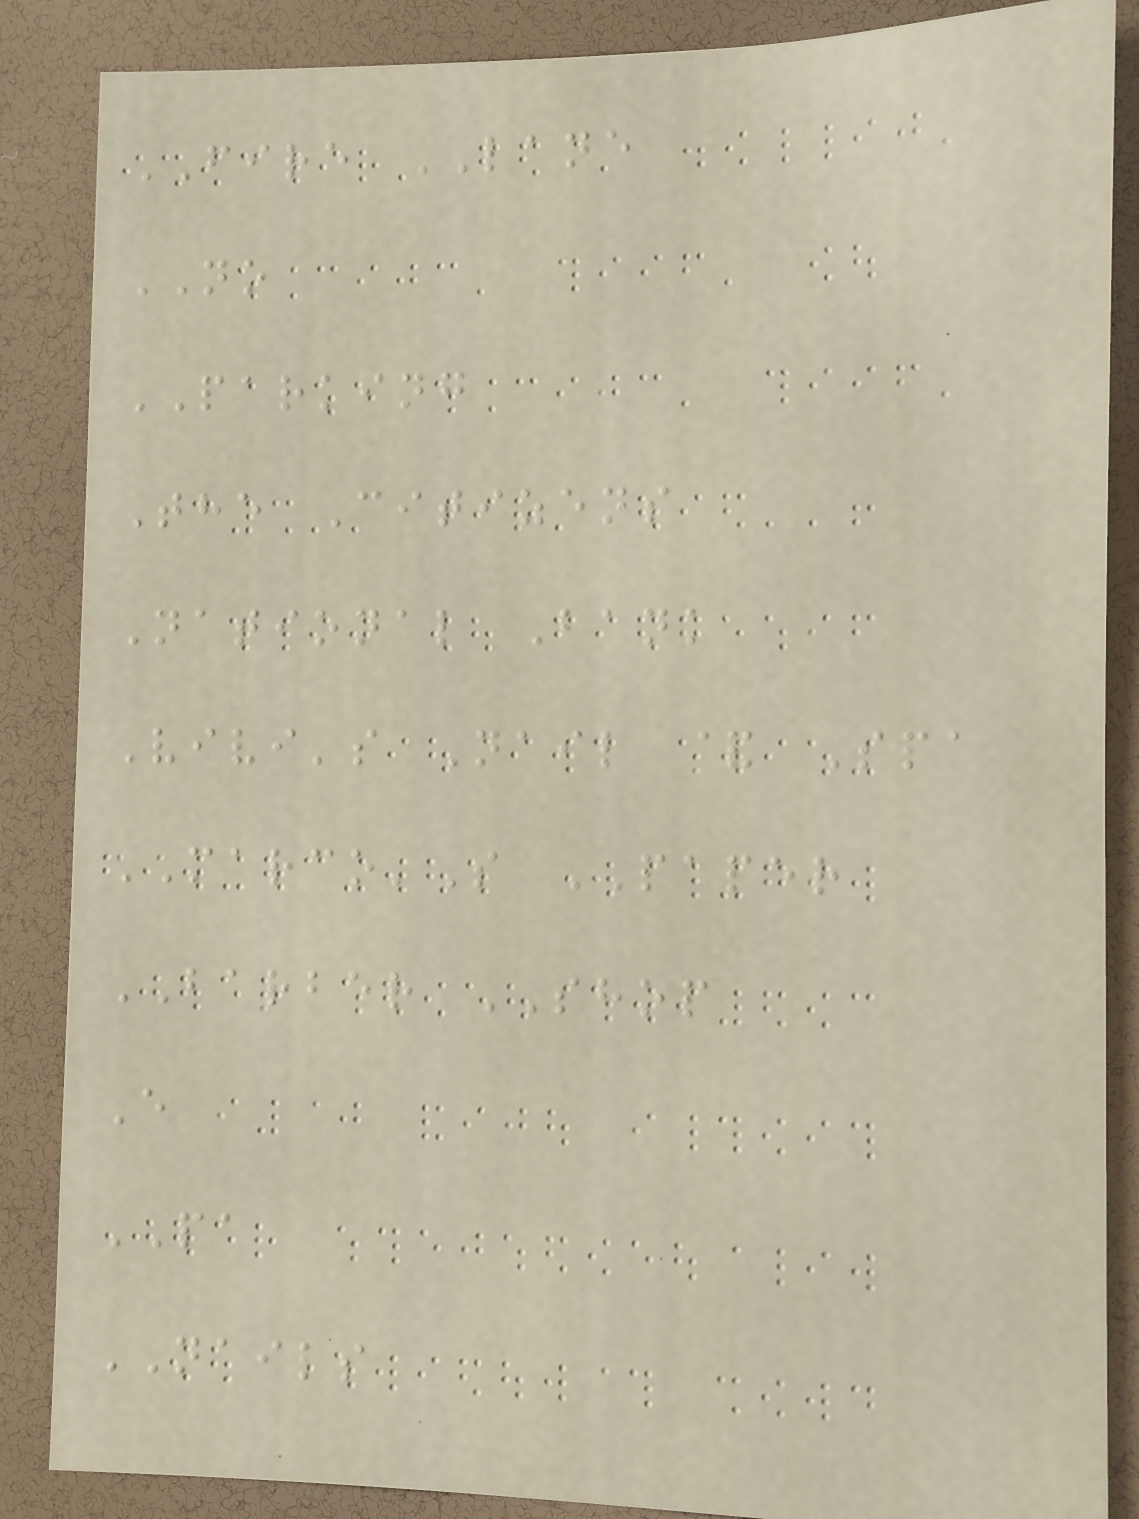FIRE LANE
NO
PARKING
The Citizens
National Bank
Vivi's Nail & Spa
MARCO'S PAPER
BARBER SHOP
E
PA
NAILS
